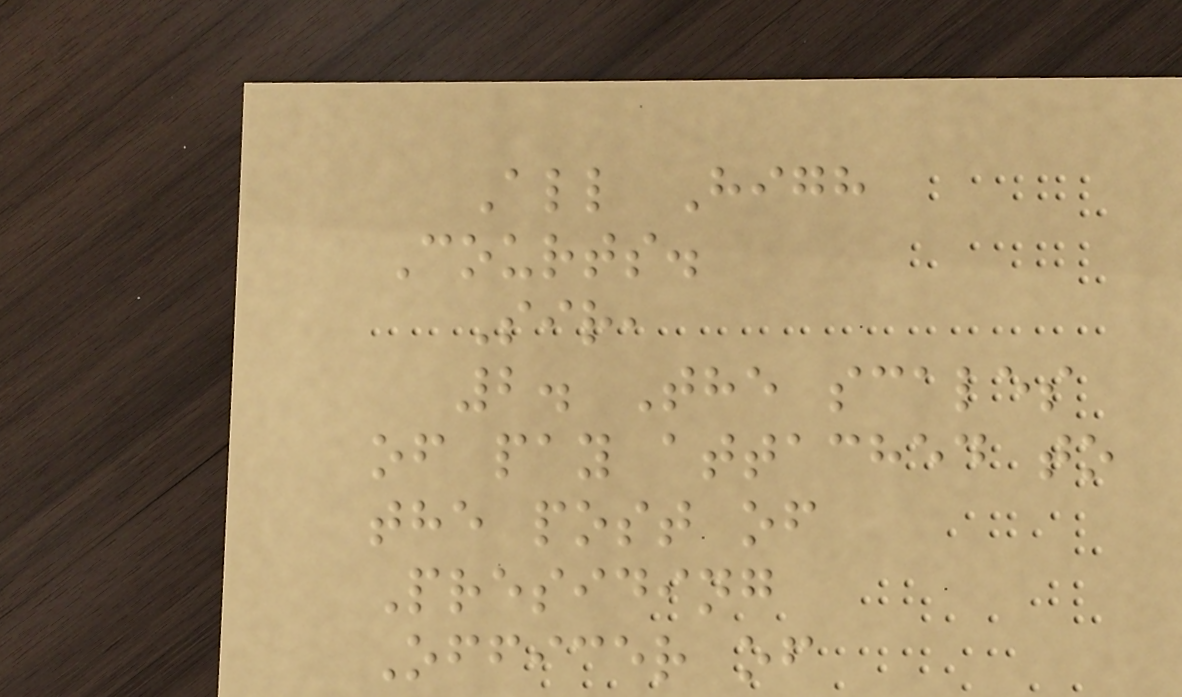All High
Courts.
Sir,
2. The scales
of pay attached to
the post of
Presiding
Officer of
